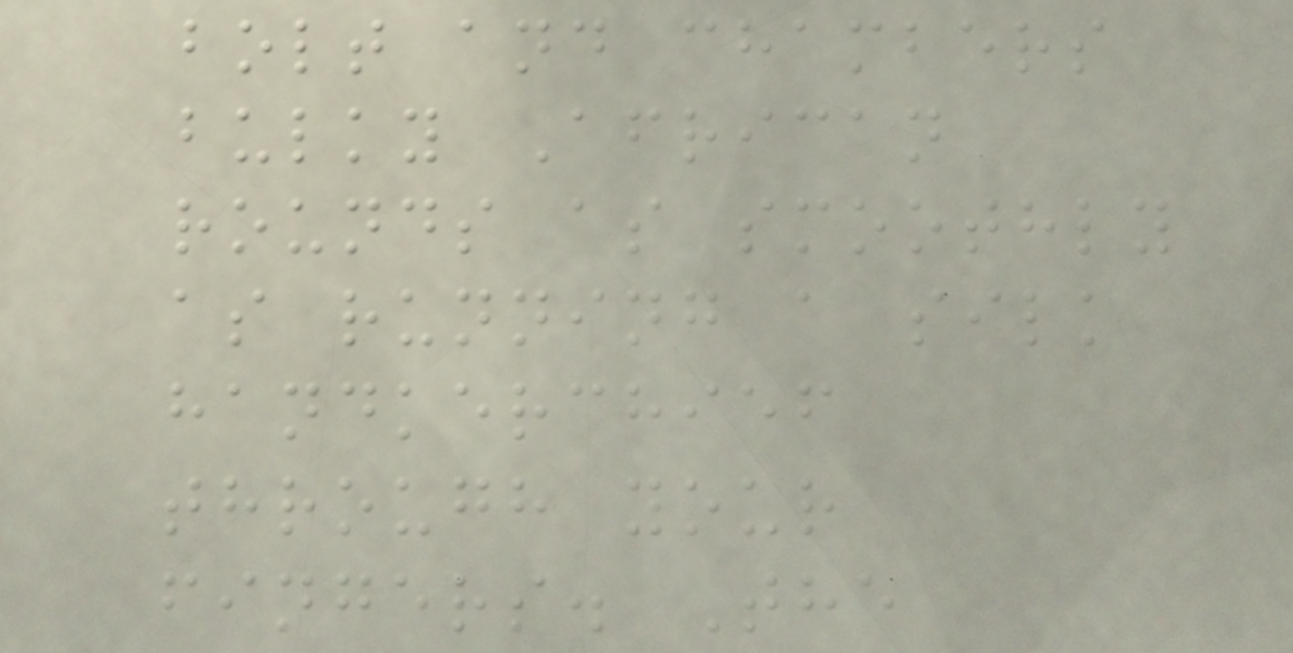bolt and chambers
bulky African
rounds as smoothly
as running a silk
handkerchief
through your
fingers. The
